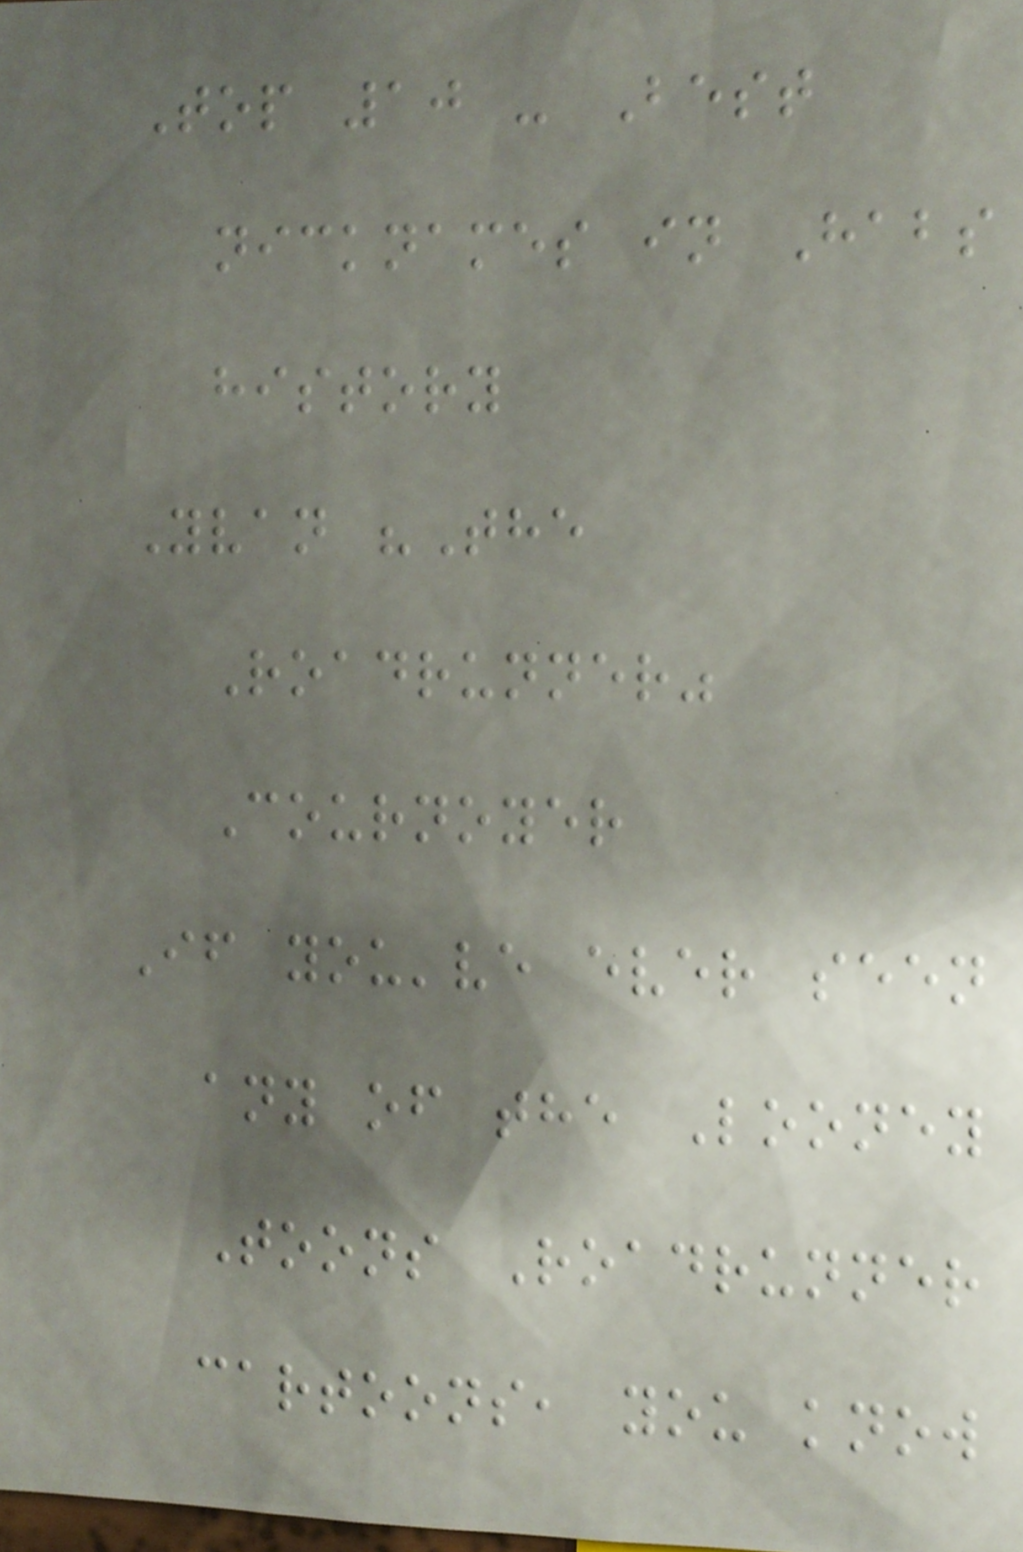Top 10 - Best
nicknames in Habs
history
Yvan "The
Roadrunner"
Cournoyer
If you've ever seen
any of the Looney
Toons Roadrunner
cartoons, you know
